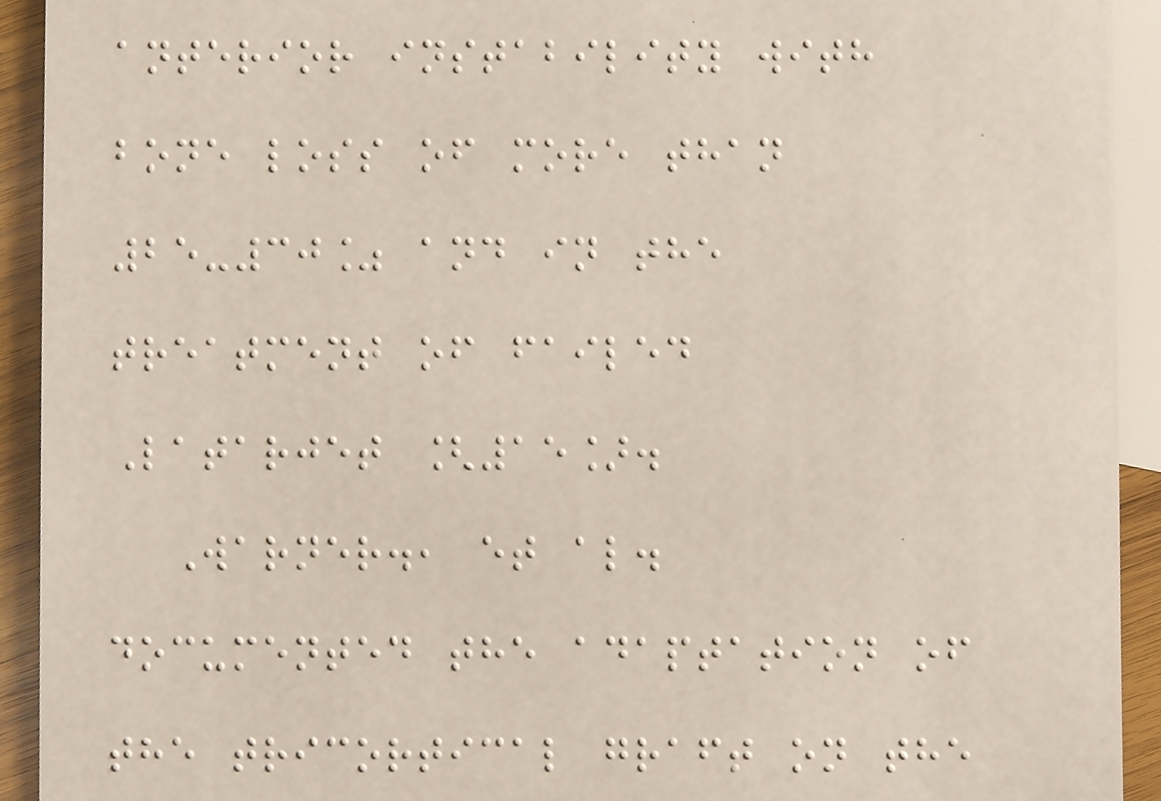anterior instability with
bone loss of more than
25-30% and in the
treatment of failed
Latarjet [15].
Warner., et al.
documented the adaptation of
the tricortical graft on the
